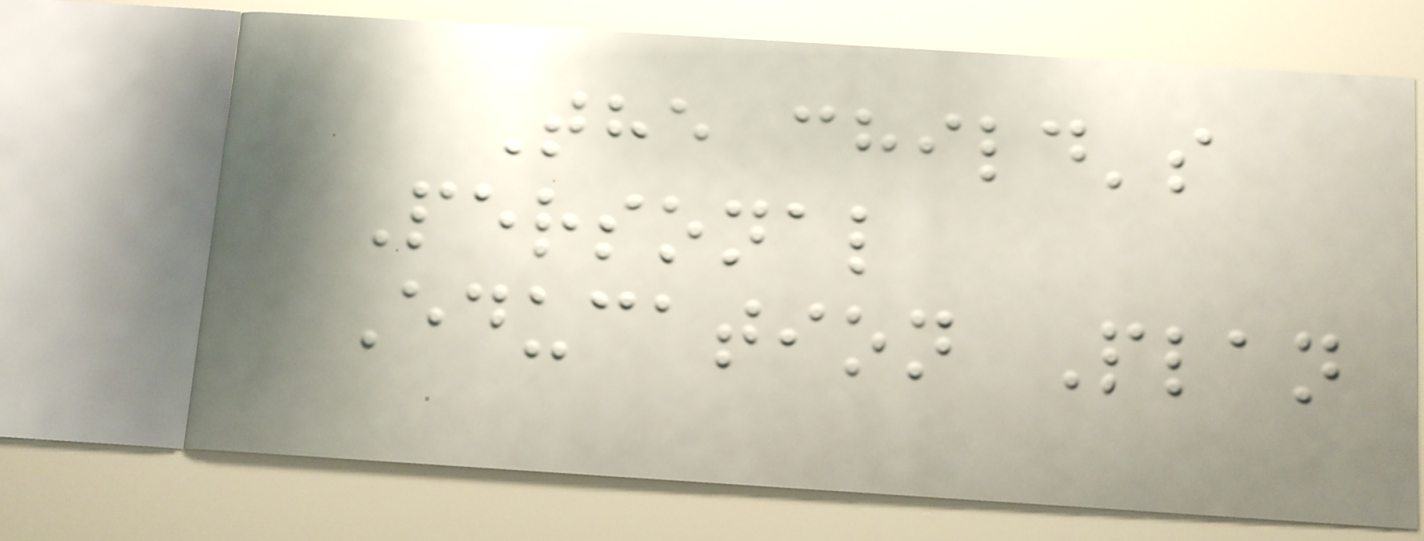The child's
Personal
Education Plan
